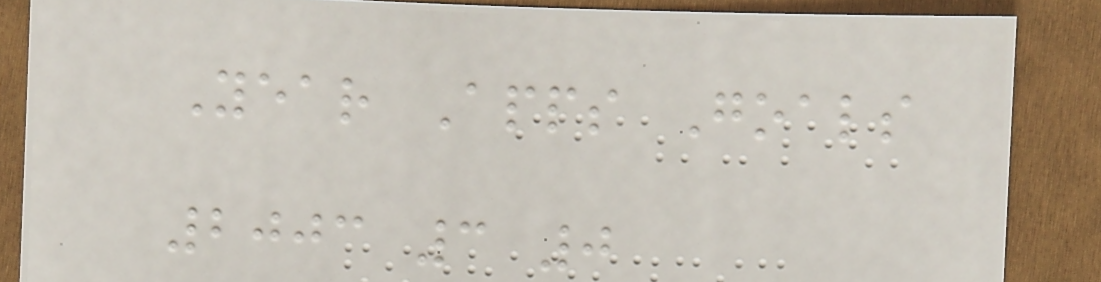Year Apps Goals
2003 3 0
